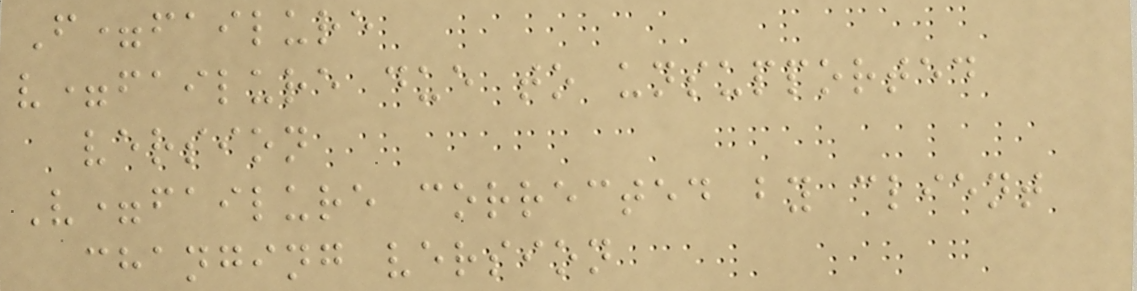F=failure
v=failure due to unsupported
version
V=failure corrected by client
changing version
